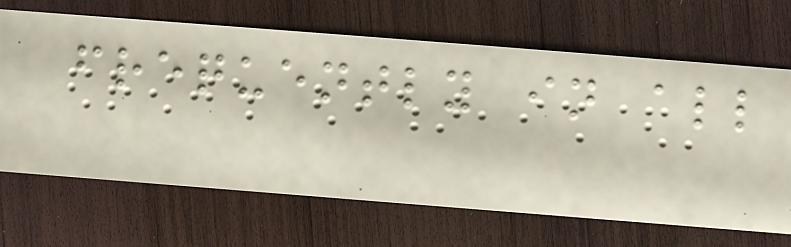frequently in all
